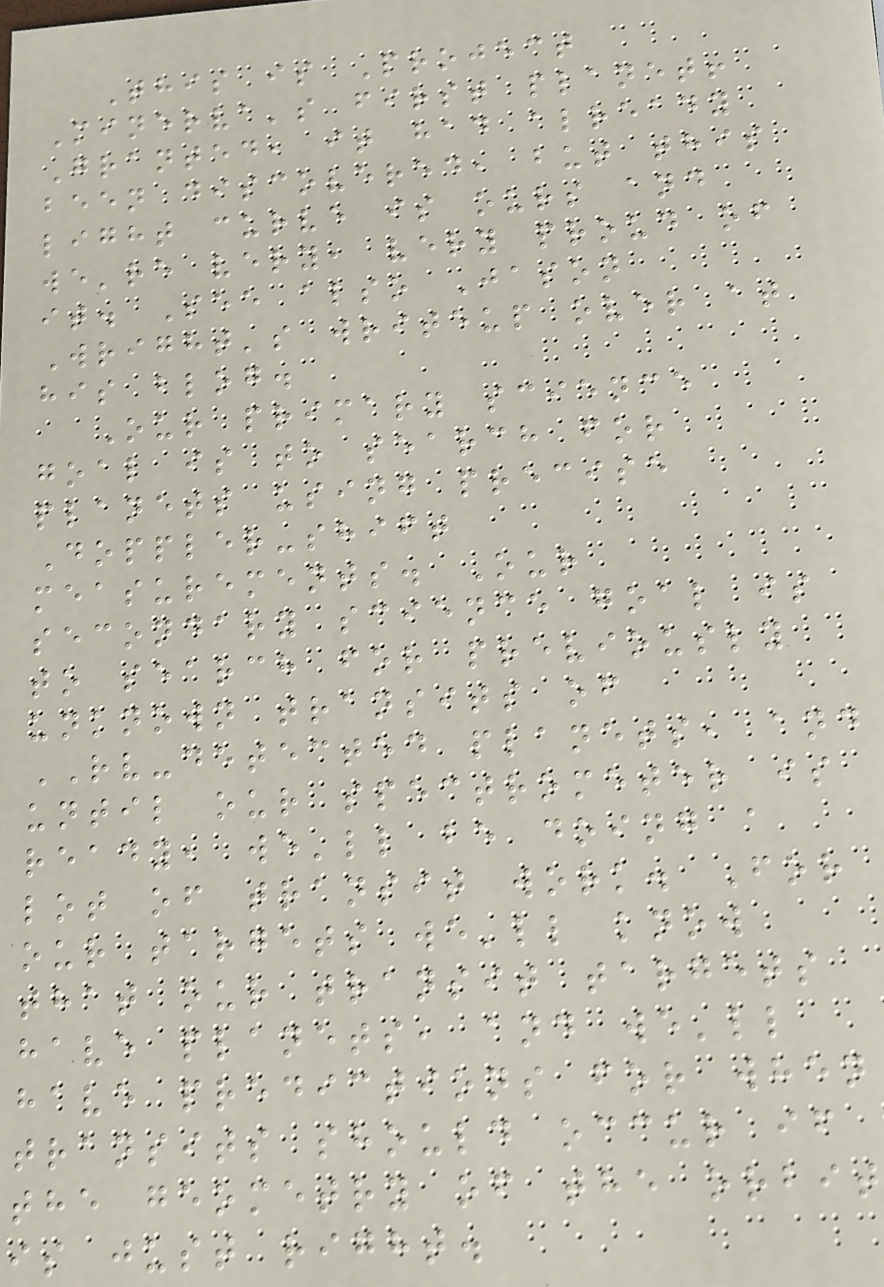This is Project
Minerva's first planet!
Granted, it had already
been discovered, but this
light curve is ours and
we're very, very proud of
it. See also Jason
Wright's writeup over at
his blog.
Our primary science
goal is to search for
planets using precise
Doppler-shift
measurements. Our
secondary science goal is
to search for previously
unknown transits of
RV-detected planets, and
until our spectrometer is
ready, we'll be doing a
lot of transit work. For
our targets we'll know
that our transit targets
have planets, and we'll
have predictions for when
transits should occur if
the geometry of the orbit
is just right.
